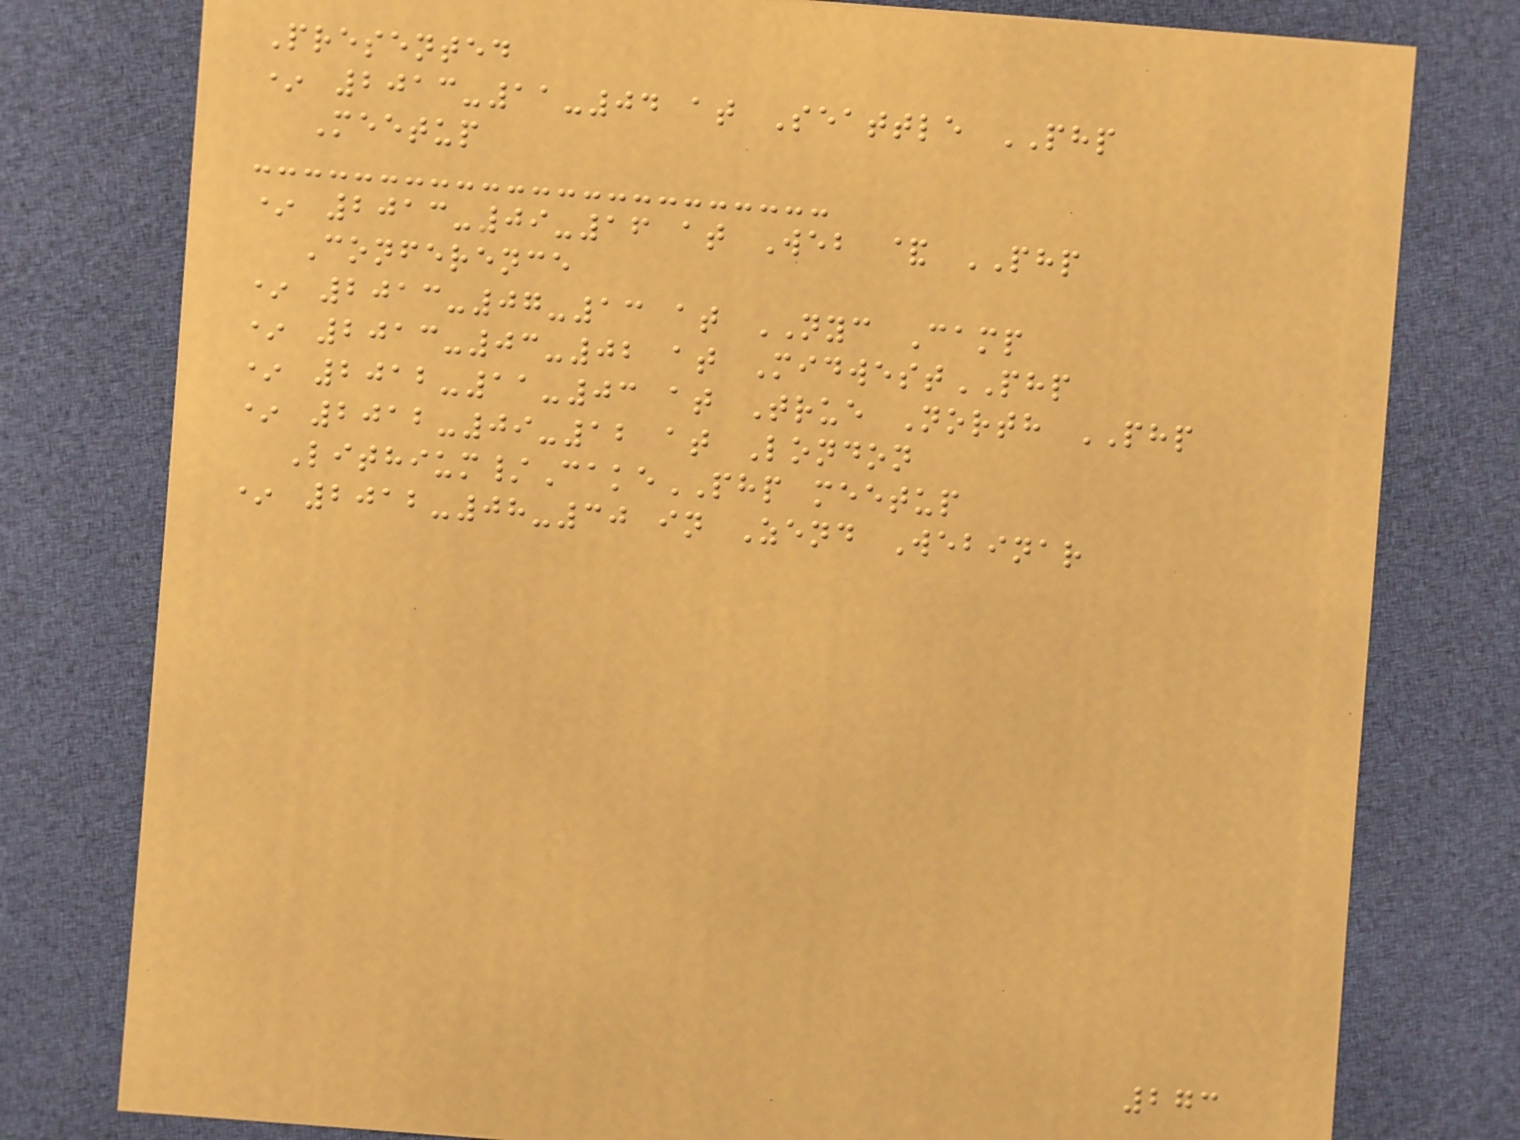Presented
* 2013-11-04 at Seattle PHP
Meetup
* 2013-09-16 at Web & PHP
Conference
* 2013-07-13 at NYC Camp
* 2013-03-02 at MidwestPHP
* 2012-11-03 at True North PHP
* 2012-09-12 at London
Lithium/CakePHP meetup
* 2012-08-30 in Zend Webinar
273
